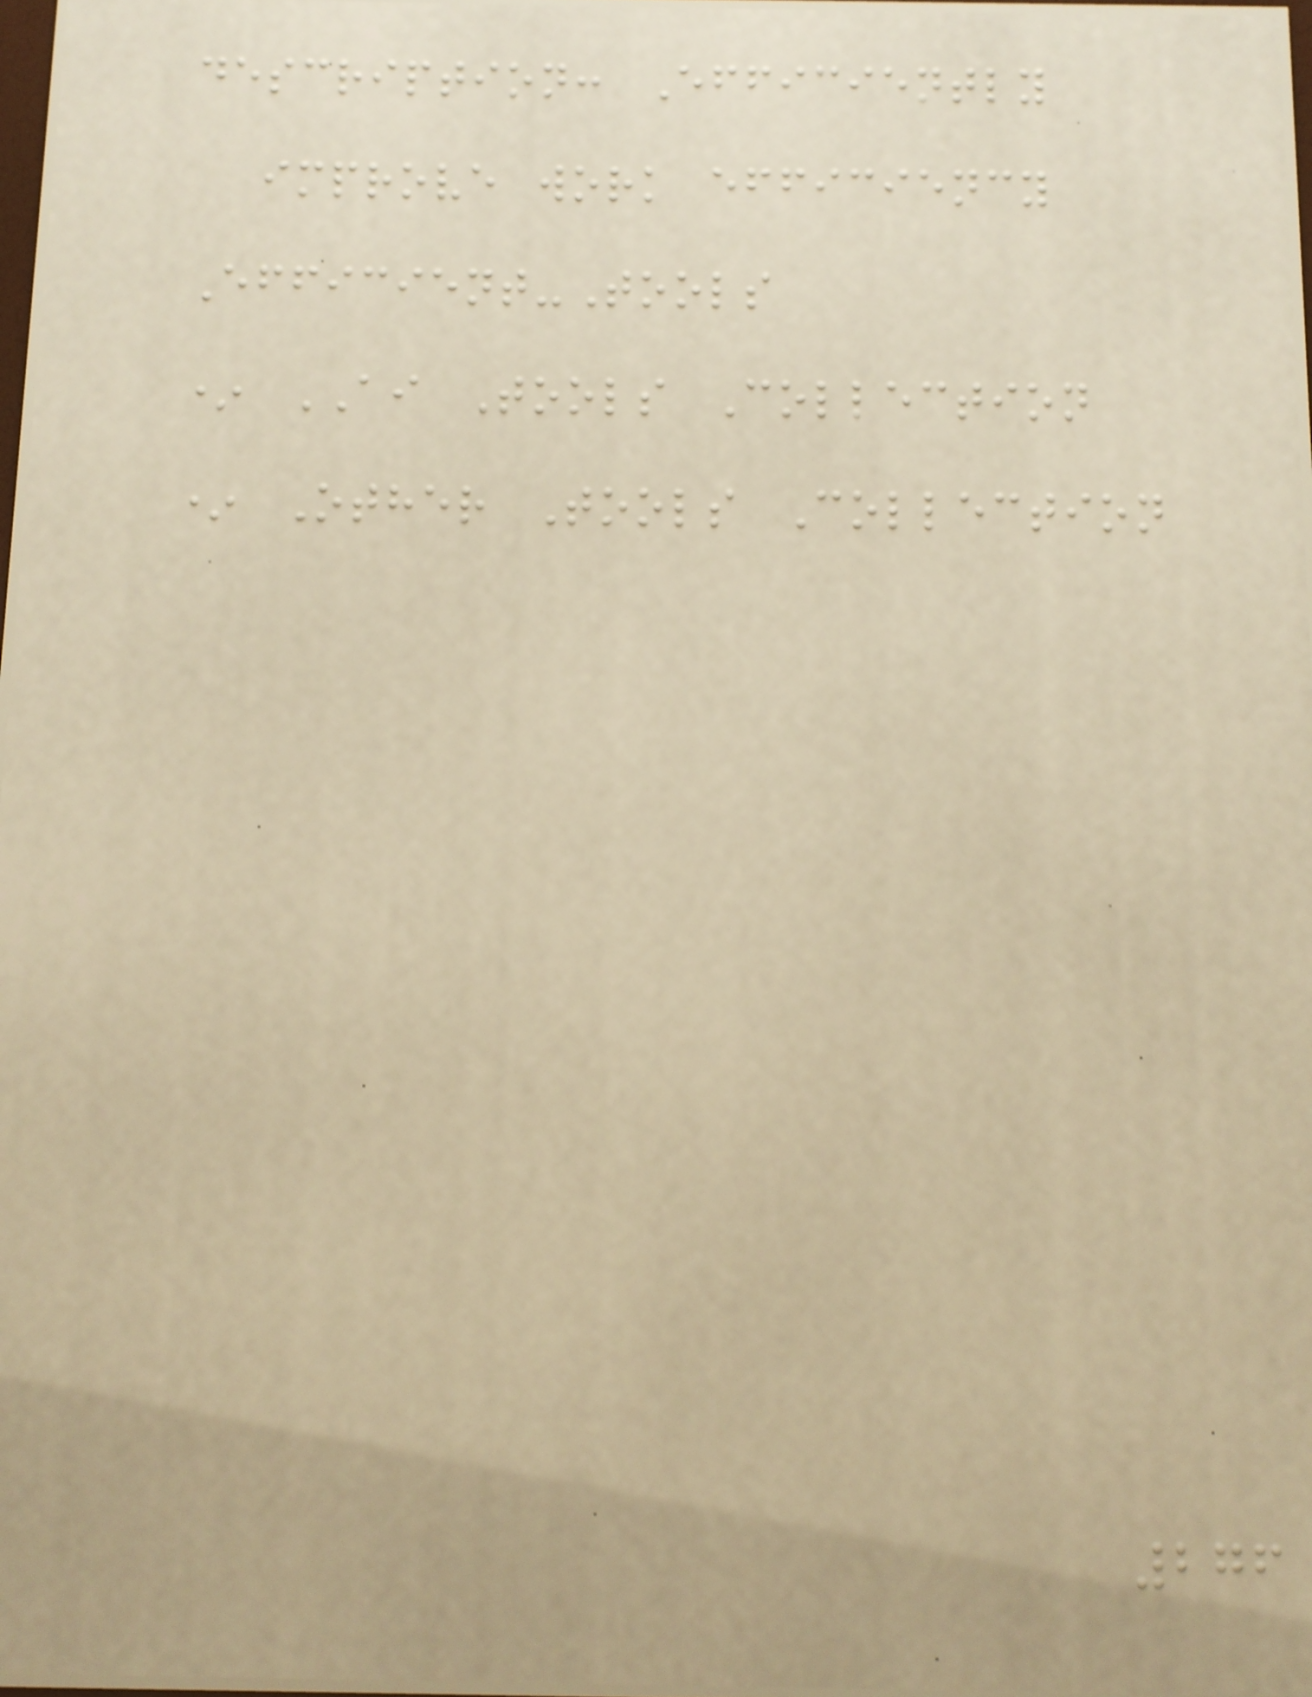description: Efficiently
improve work efficiency
Efficient-Tools
* AI Tools Collection
* Other Tools Collection
276
